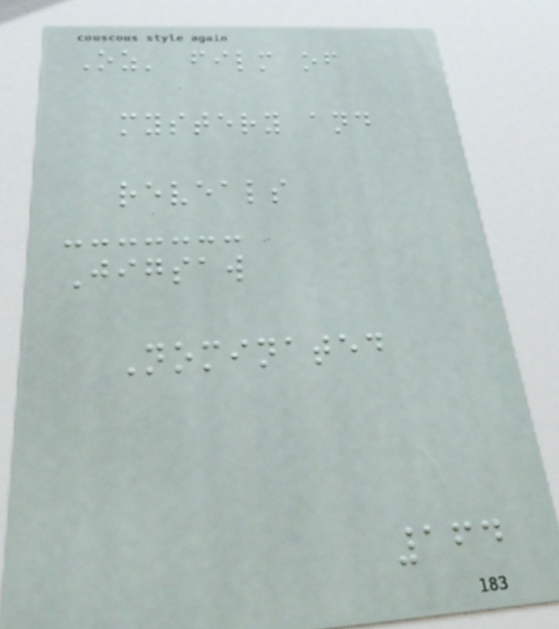Oz' film of
mystery and
reveals
Jigsaw
Nominated
164
